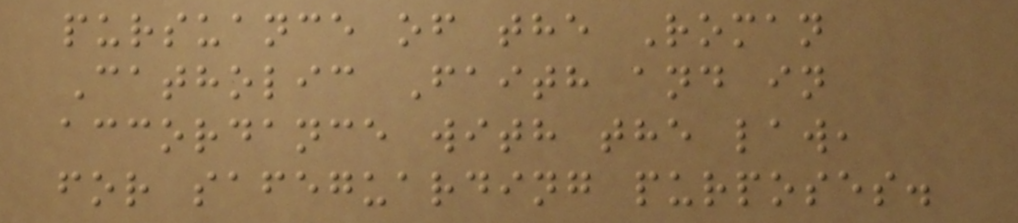pursuance of the Roman
Catholic Faith and in
accordance with the law,
for safeguarding purposes.
